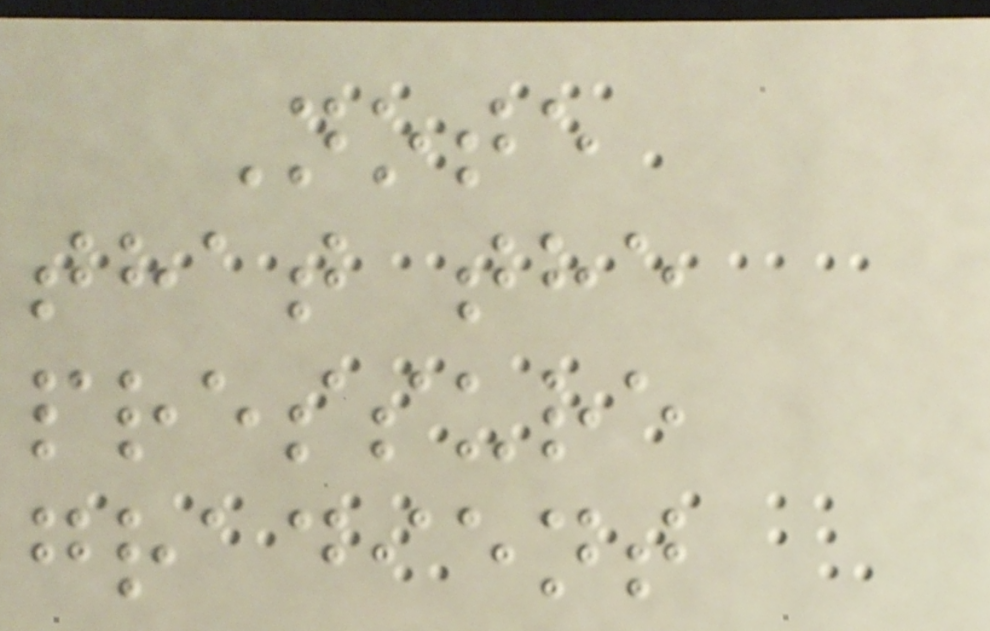Note
that the
pressure
gradient
